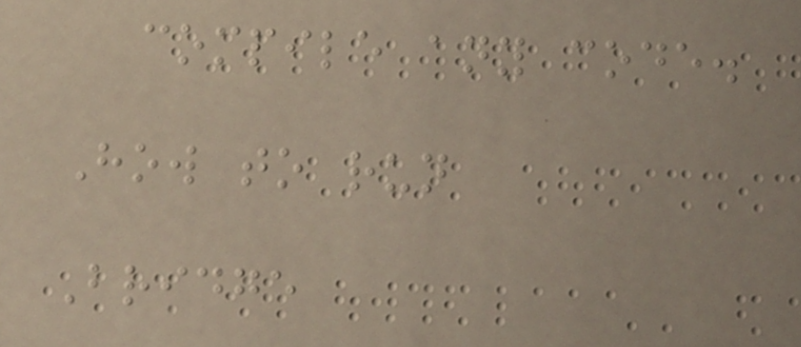compile any code.
How to run
Bridge
